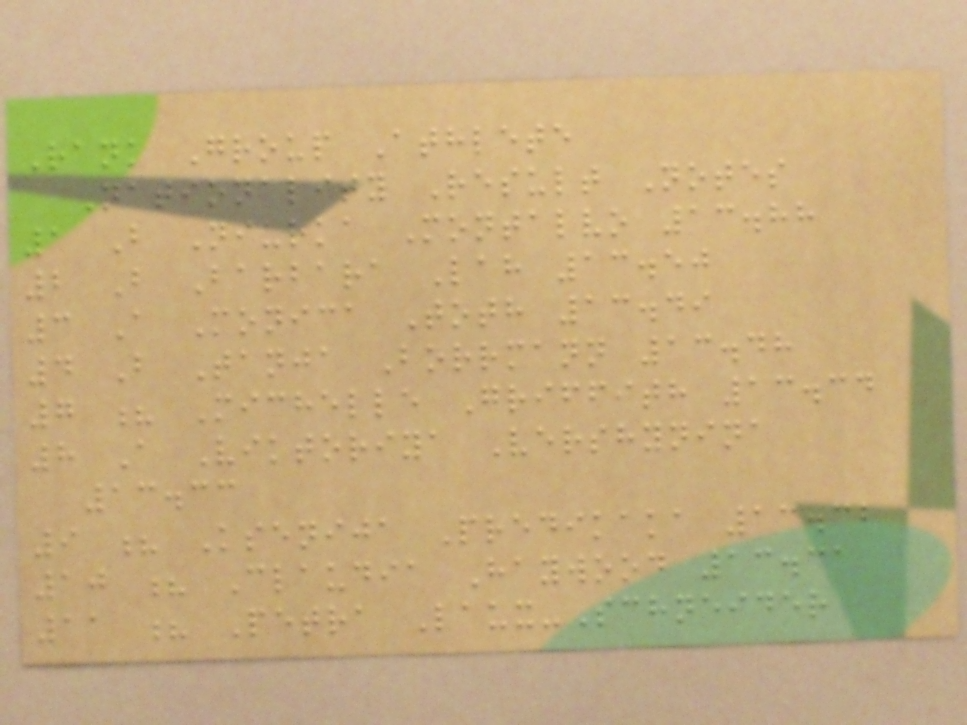Rank Group Athlete
Nationality Result Notes
1 B Niurka Montalvo 13.88
2 B Barbara Lah 13.50
3 A Monica Toth 13.49
4 B Tanja Borrmann 13.48
7 ? Michelle Griffith 13.34
8 A Viktoriya Vershynina
13.33
9 ? Ksenija Predikaka 13.32
10 ? Claudia Haywood 13.31
11 ? Petra Laux-Schneider
